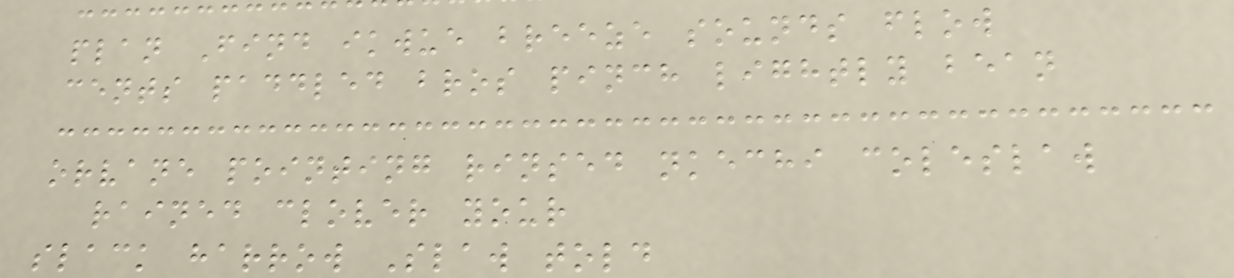plan Find ikwue breeze sounds flow
cents paddled bros pinch lightly bean
orvane pointing rinsed nkechi coleslaw
rained clover your
slack harrow Slaw told
